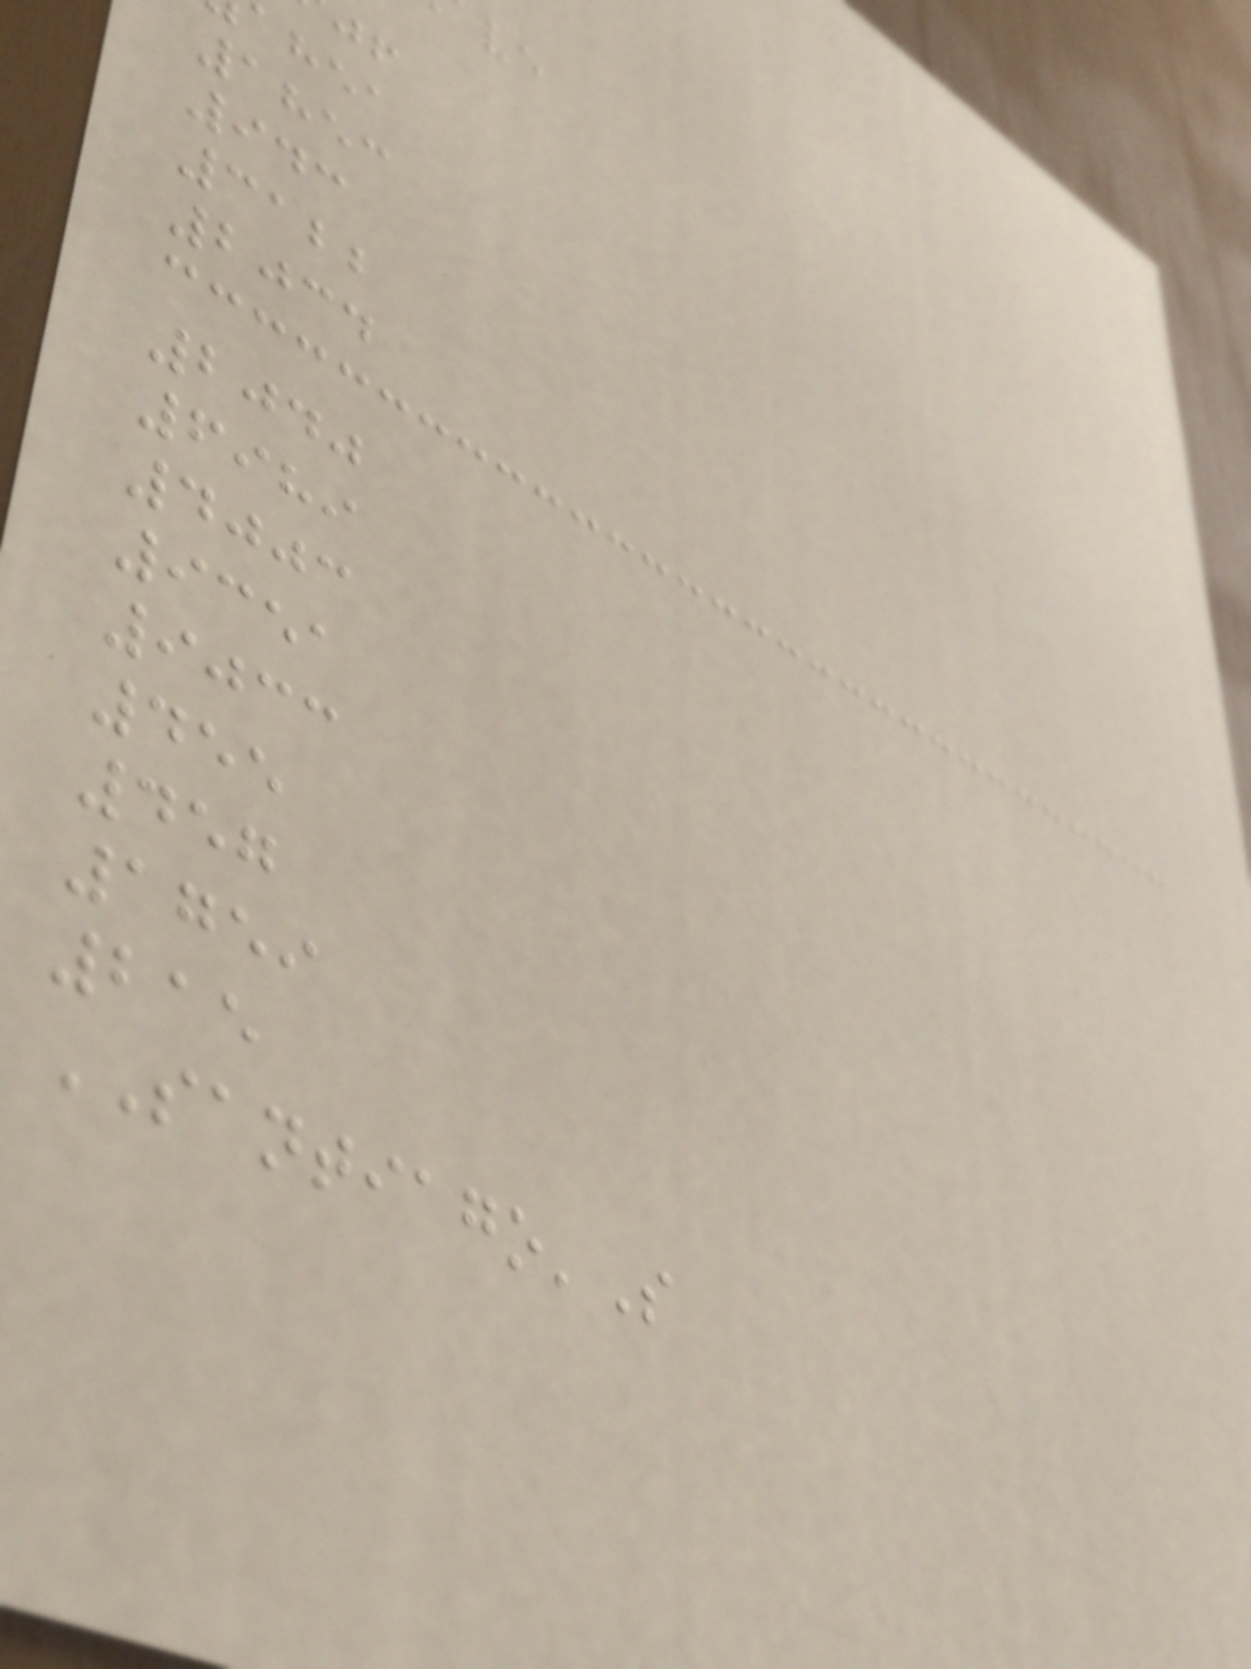1853
943
3122
2034
2040
6989
4003
9351
9033
455
457
1759
215
SANTIAGO'S
